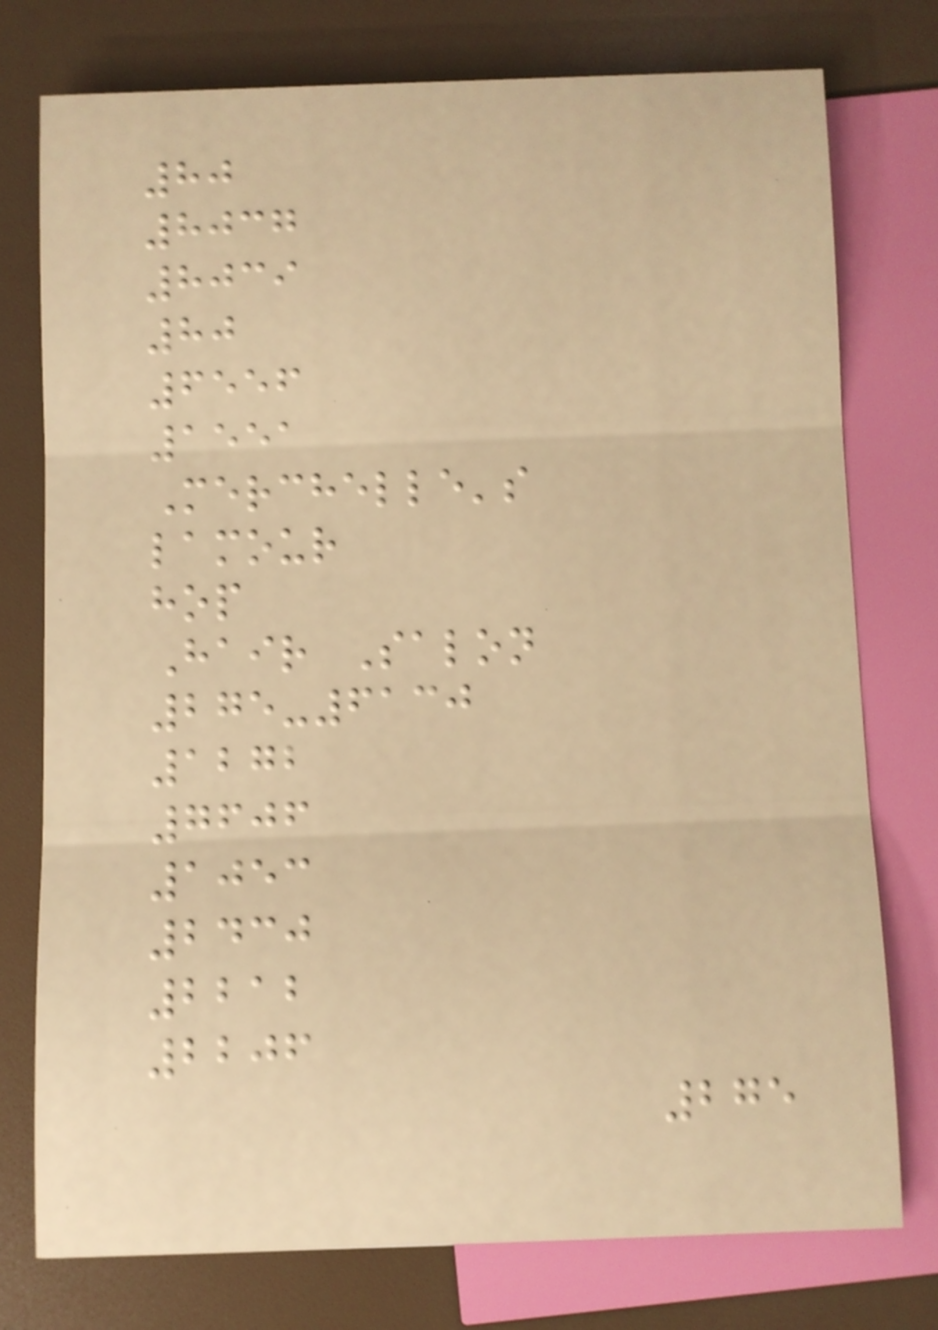80
8037
8039
80
6556
1551
Merchelle's
lamour
hop
Hair Salon
275-6130
1272
7606
1053
2430
2212
2206
275
